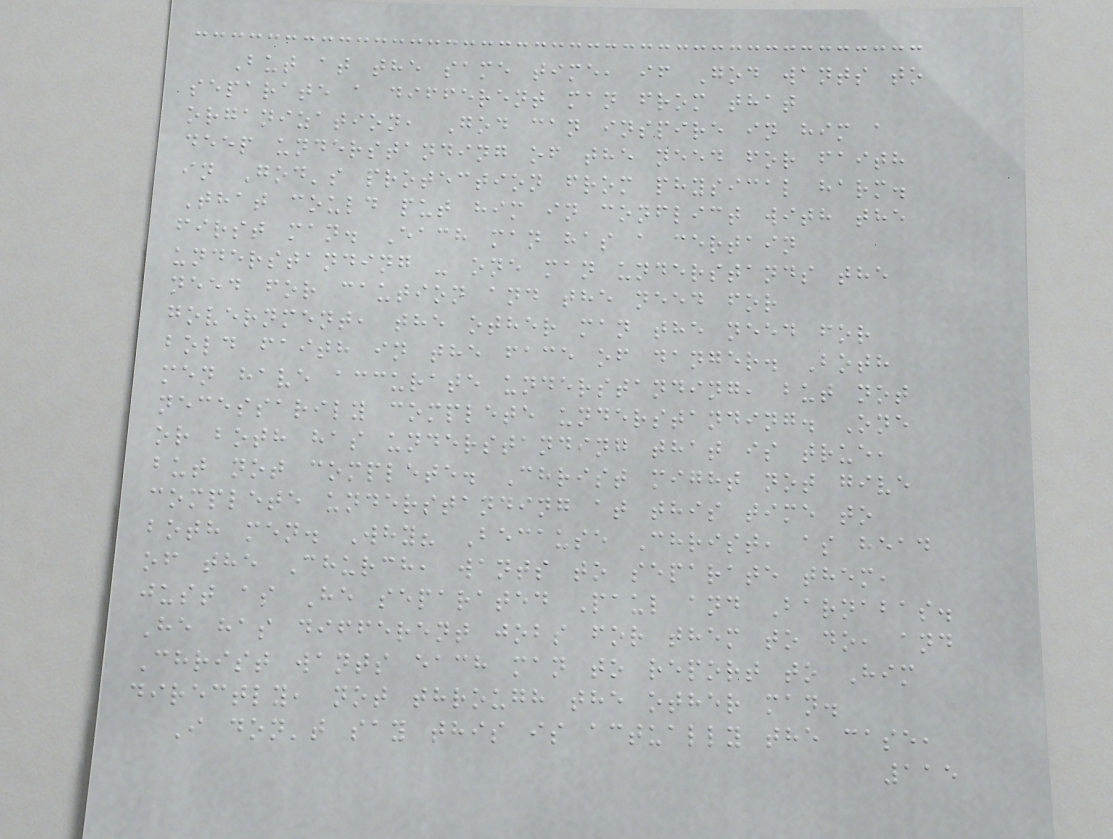But at the same time, if God wants to
separate a different man from that
organization, God can inspire in him a
deep understanding of the need for faith
in God's protection from physical harm.
That could put him in conflict with the
first man. Each man has a certain
understanding - one man understands the
need for caution and the need for
government, the other man the need for
bold faith in the face of danger. Both
men have accurate understanding, but not
necessarily complete understanding. One
or both has understanding that is true,
but not complete. Christ might not give
complete understanding at this time to
both men. Why? Because Christ, as head
of the Church, wants to separate them,
just as He separated Paul and Barnabas.
He has different jobs for them to do, and
Christ wants each man to report to Him
directly, not through the other man.
I don't say this is actually the case,
115
